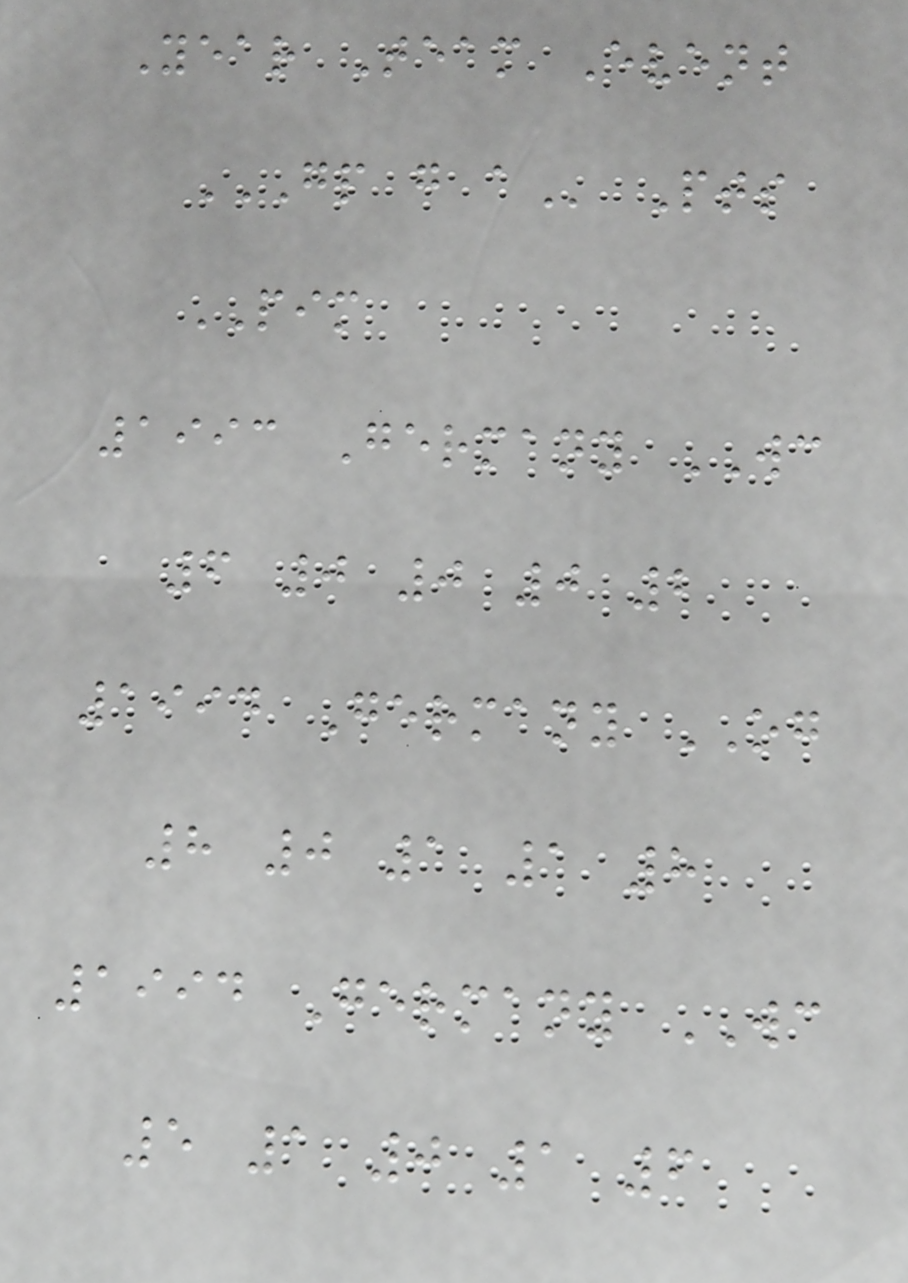Year Team Event
GP G A Pts
PIM
1993 Germany WC
6 0 0 0 2
1994 Germany OG
8 0 1 1 8
1994 Germany WC
5 1 0 1 6
